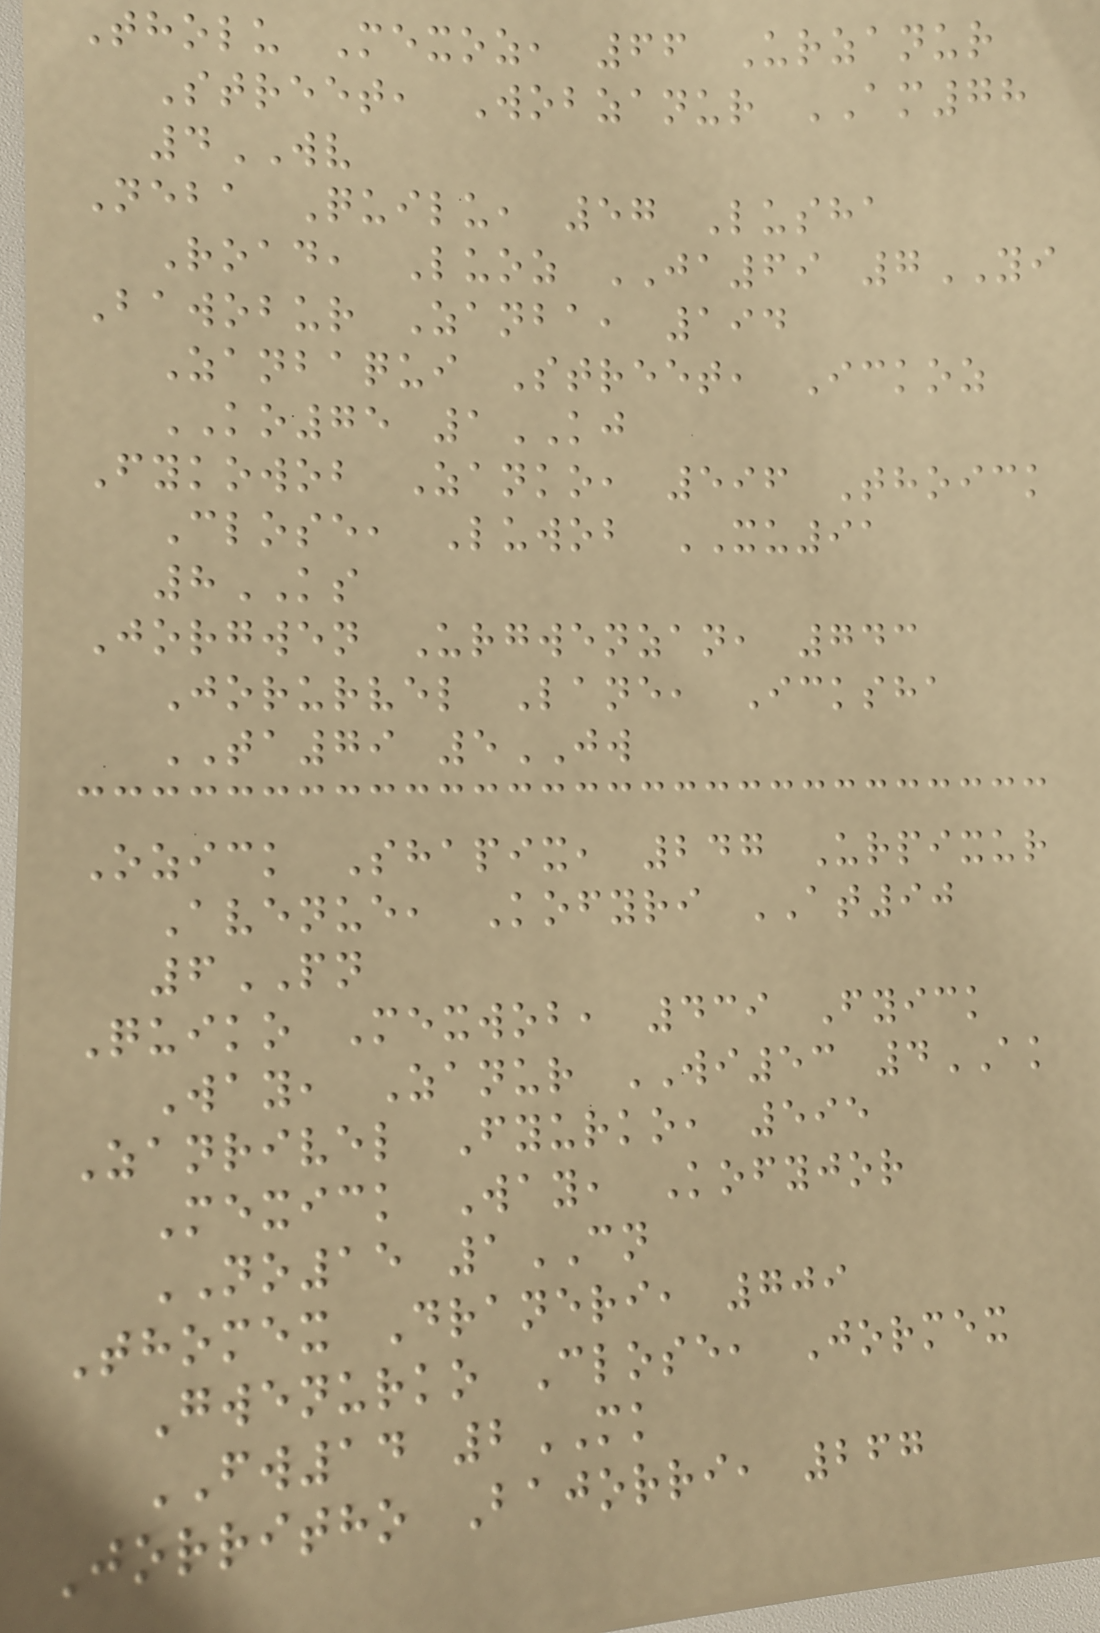Tholu Mexoz, 66 Urzanur
Street, Wobzanur AM78
4WV
Neba Quilu, 57 Lusha
Road, Luoz JA69 7YI
Bawobur Zanba, 194
Zanbaqui Street, Ickoz
KO75 1KJ
Fykowob Zanko, 596 Thoick
Close, Luwob XU91
8KS
Jorgwen Urgwenzan, 743
Jorurvel Lane, Icksha
TA79 5JW
Ozick Shapix, 247 Urpixur
Avenue, Kofyri AT90
6PN
Quiko Mexwob, 439 Fyick
Way, Zanur WI53 4AK
Zanrivel Fyurko, 595
Mexick Way, Kofyjor
NO15 1CN
Thomex Draneri, 709
Gwenurko Close, Jormex
FW14 2MK
Jorritho Bajorri, 267
